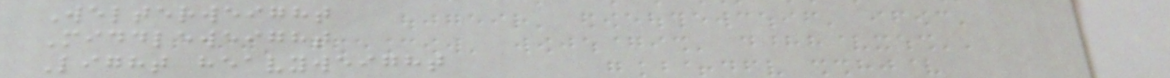Welterweight
Middleweight
Light heavyweight
